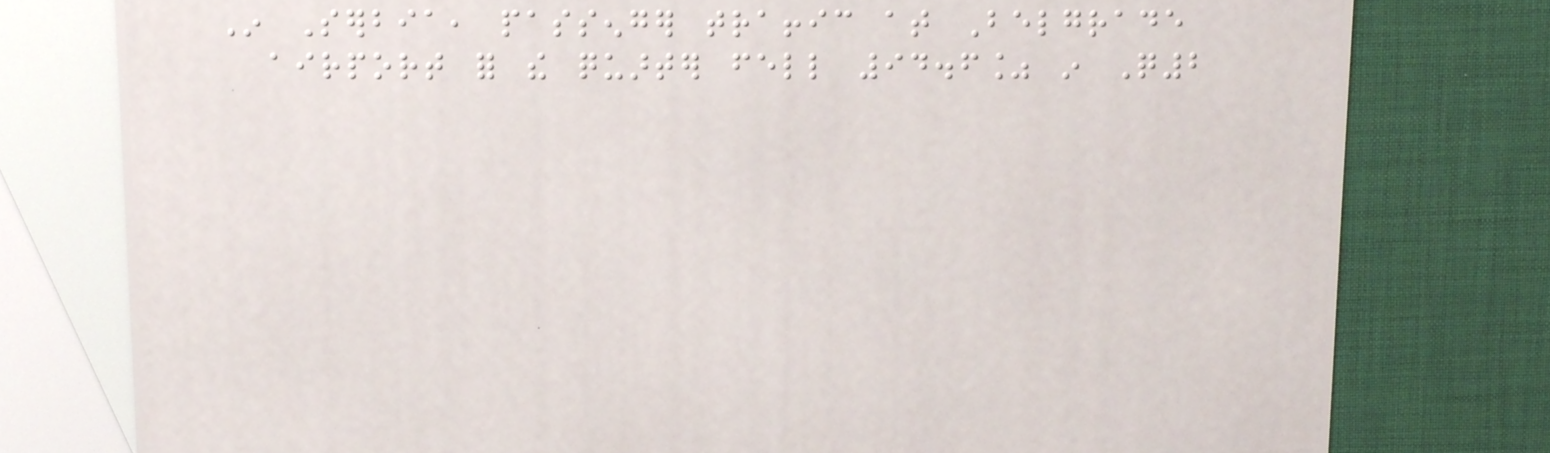In Serbia, passenger traffic at Belgrade
airport for the quarter fell 94.6% in Q2
